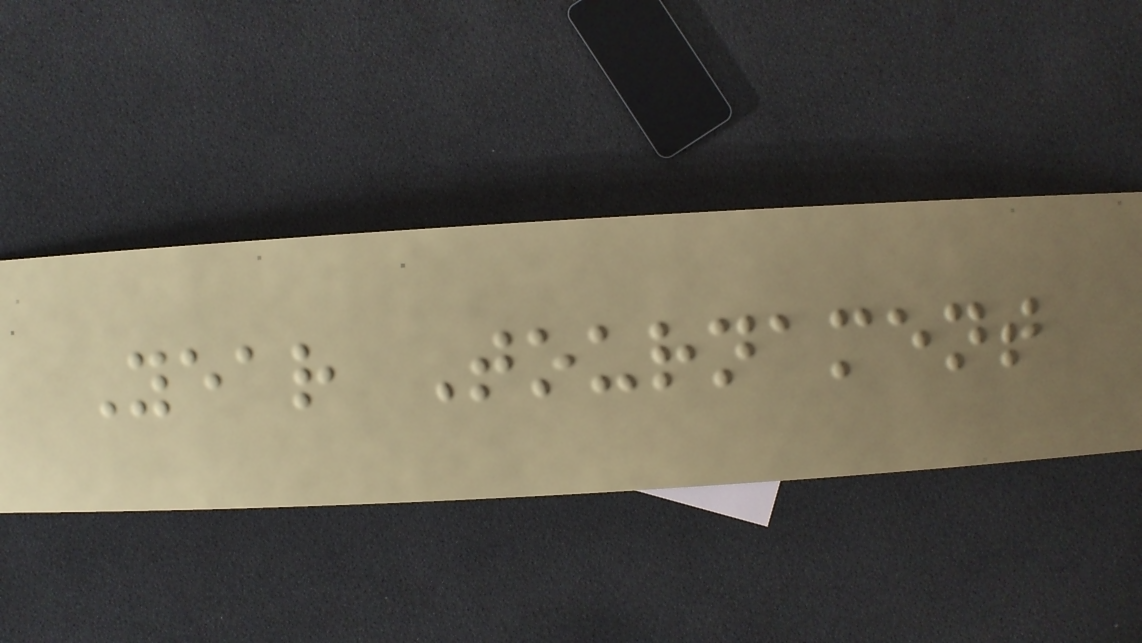Year Tournament
